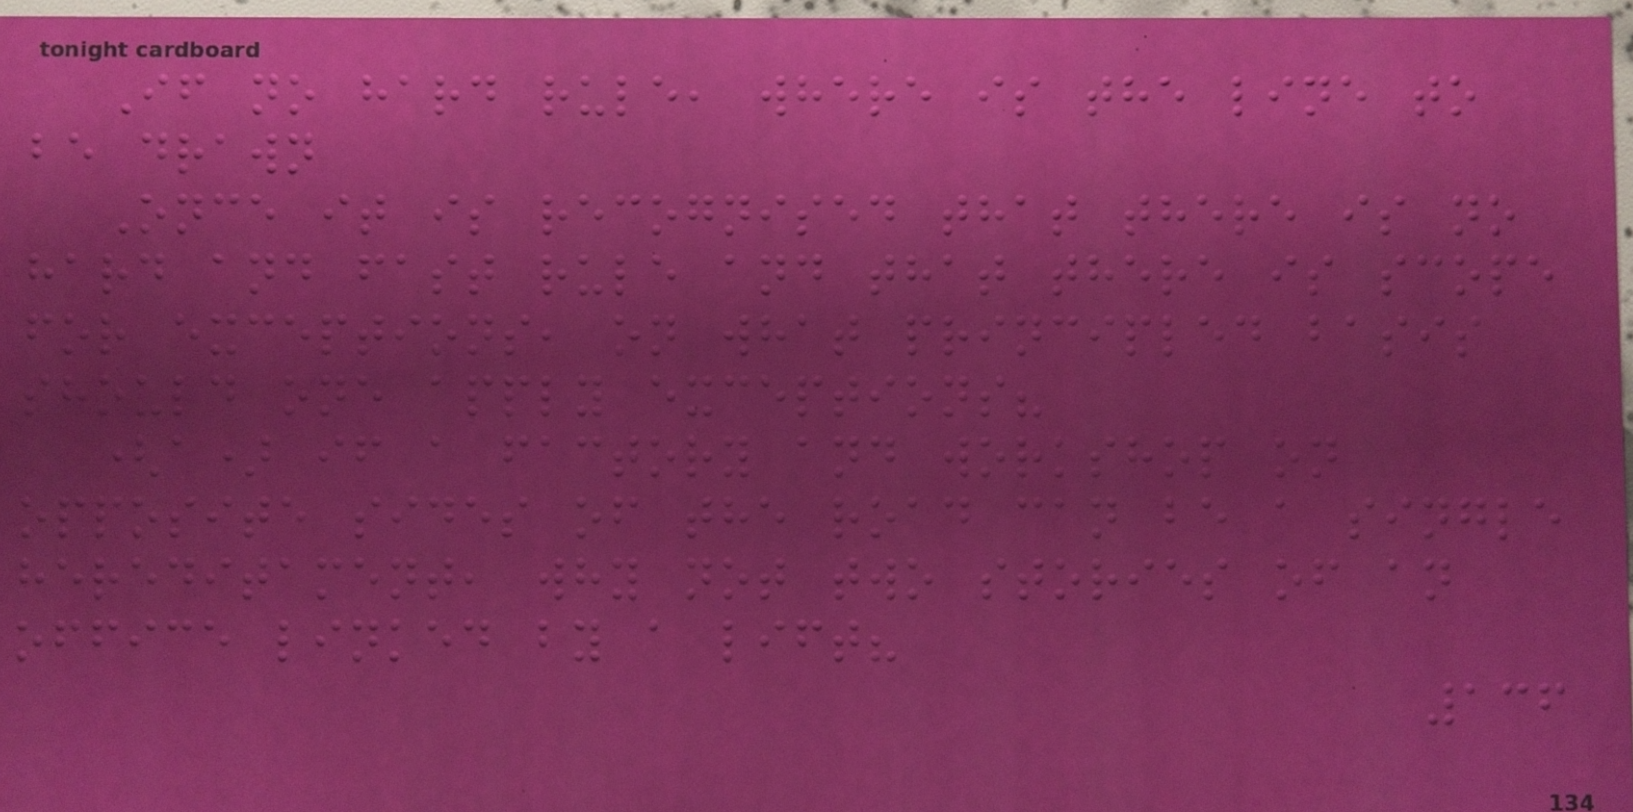If no hard rule, where is the line to
be drawn
Once it is recognised that there is no
hard and fast rule and that there is scope
for exceptions, on what principled basis
should one apply exceptions?
(a) if a factory and workshop on
opposite sides of the road can be a single
hereditament, why not two stories of an
office linked by a lift?
136
